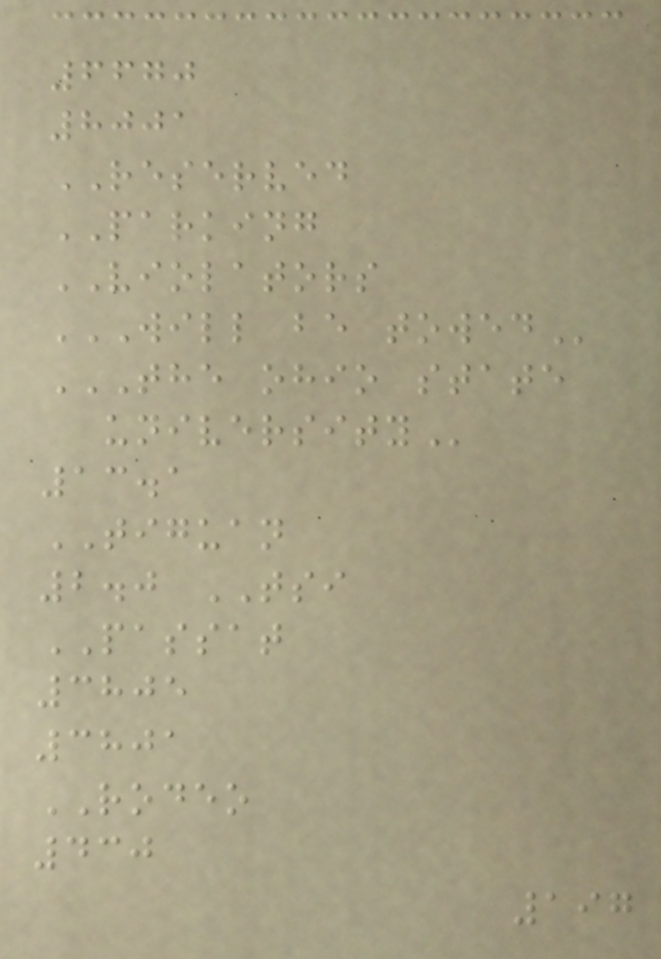6670
8001
RESERVED
PARKING
VIOLATORS
WILL BE TOWED
THE OHIO STATE
UNIVERSITY
13.1
TIGUAN
2.0 TSI
PASSAT
3805
3801
RODEO
430
197
